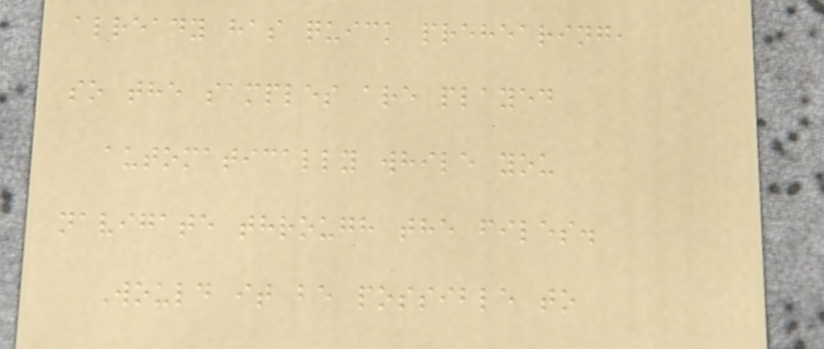already has quick prehearing,
so the samples are played
automatically while you
navigate through the files.
Would it be possible to
